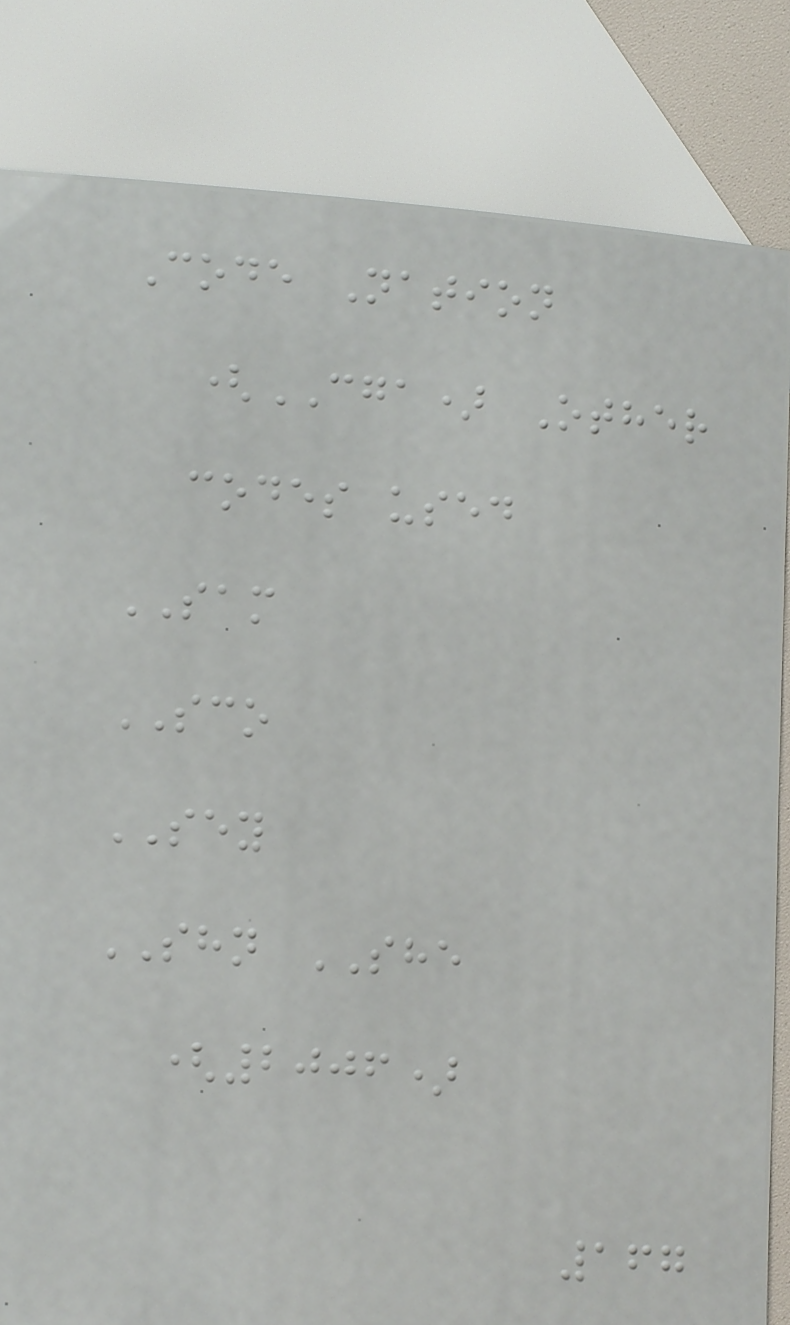Code Nation
(CGA) Other
codes used
SAM
SCO
SEY
SHN SHE
(2006)
167
